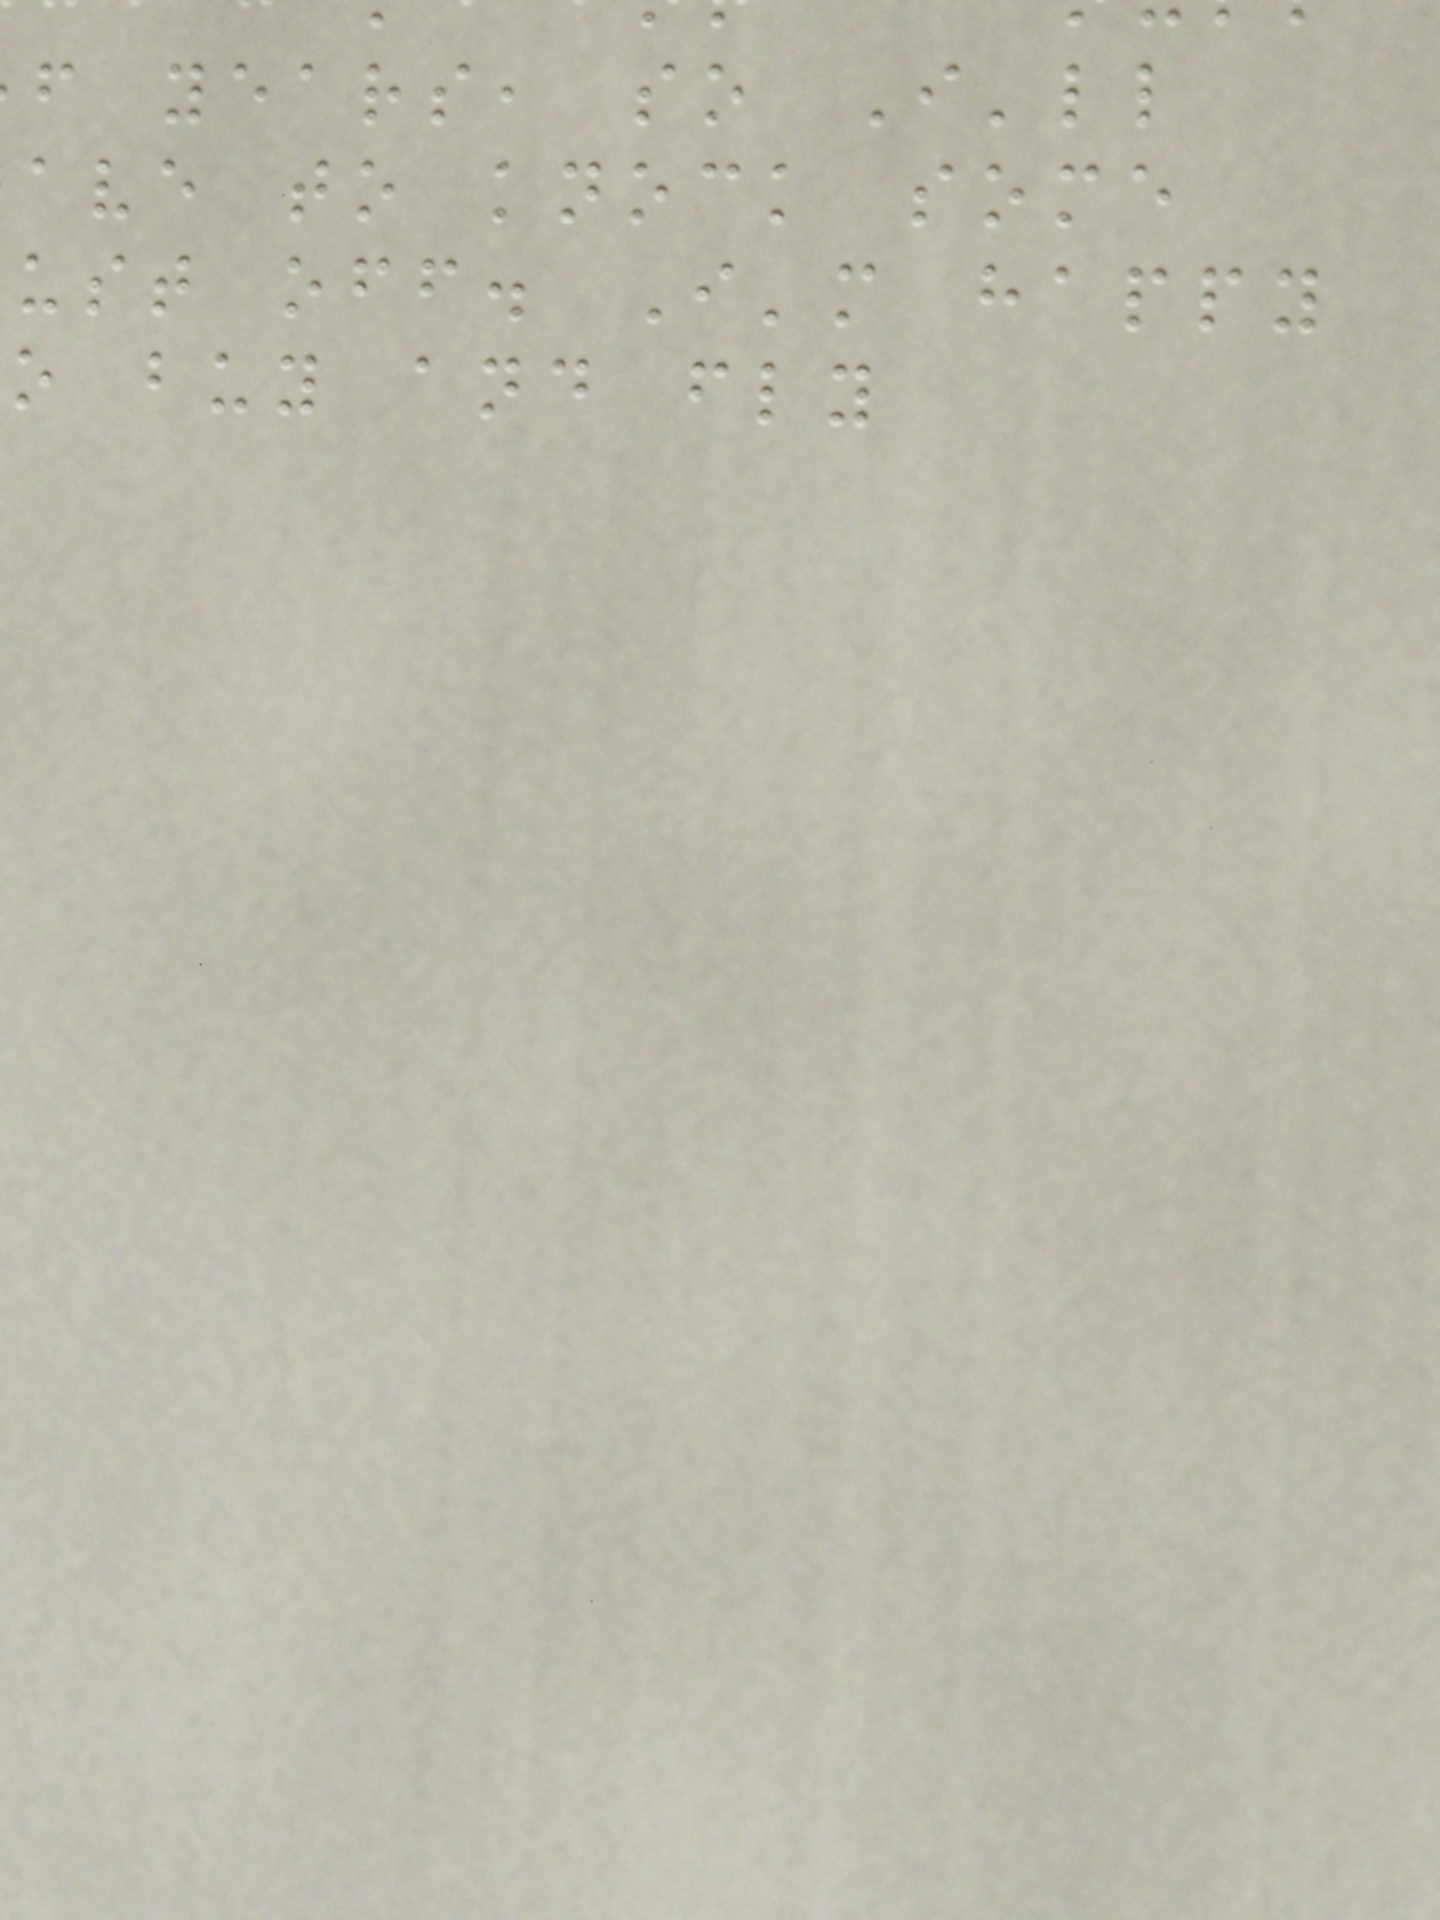f years, so I'll
ave to knock some
ust off. I'm happy
o buy and fly
